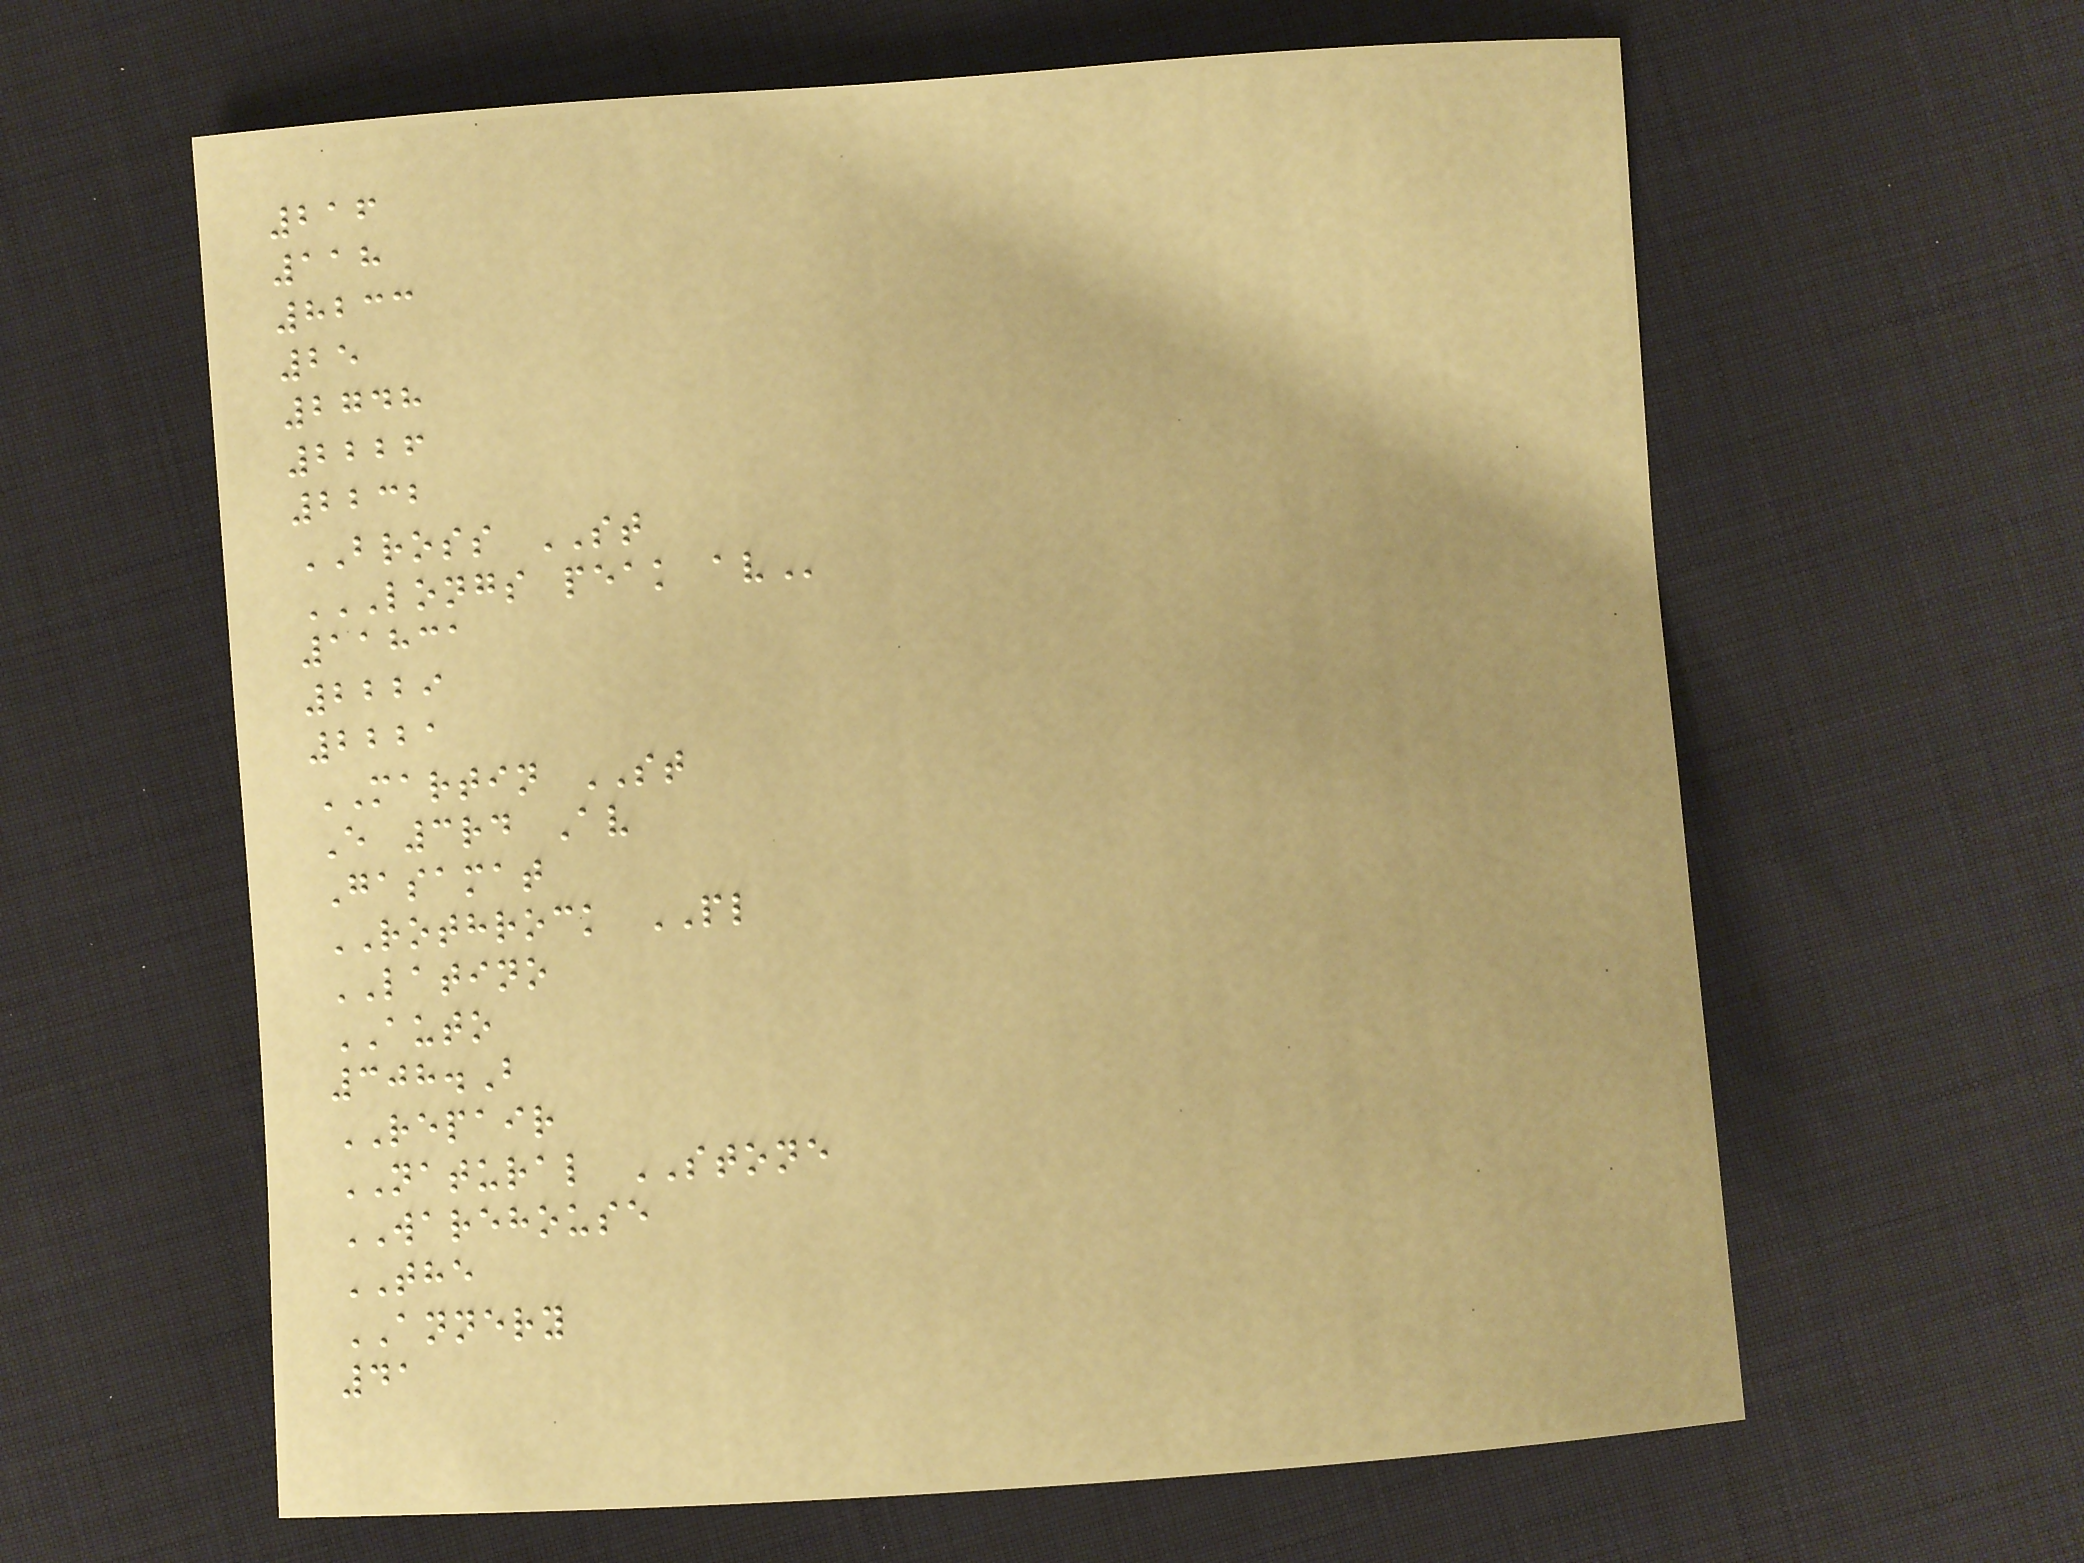216
118
8233
25
2748
2226
2232
BROSS ST
LONGS PEAK AV
11831
2229
2221
MARTIN ST
E 3rd Av
Gasamat
ROTHROCK PL
LATINO
AUTO
308.B
REPAIR
NATURAL STONE
WAREHOUSE
THE
ANNERY
41
